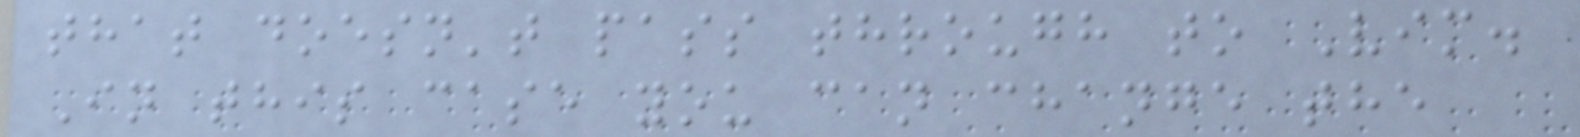that doesn't pass through to Vim.
In this case you can change the
